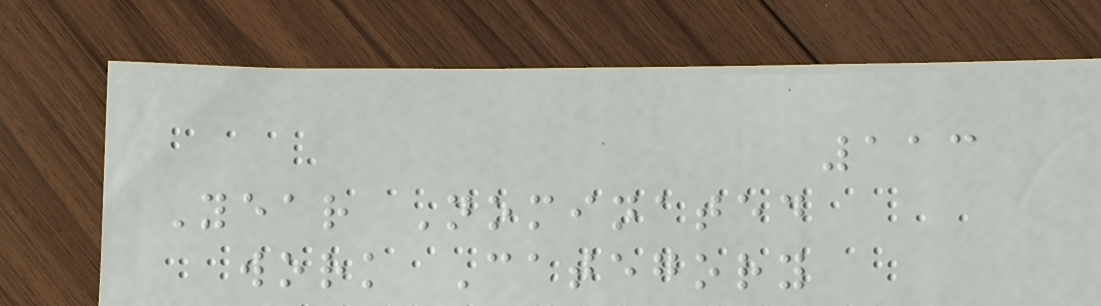113
Year Nominated
work Category
